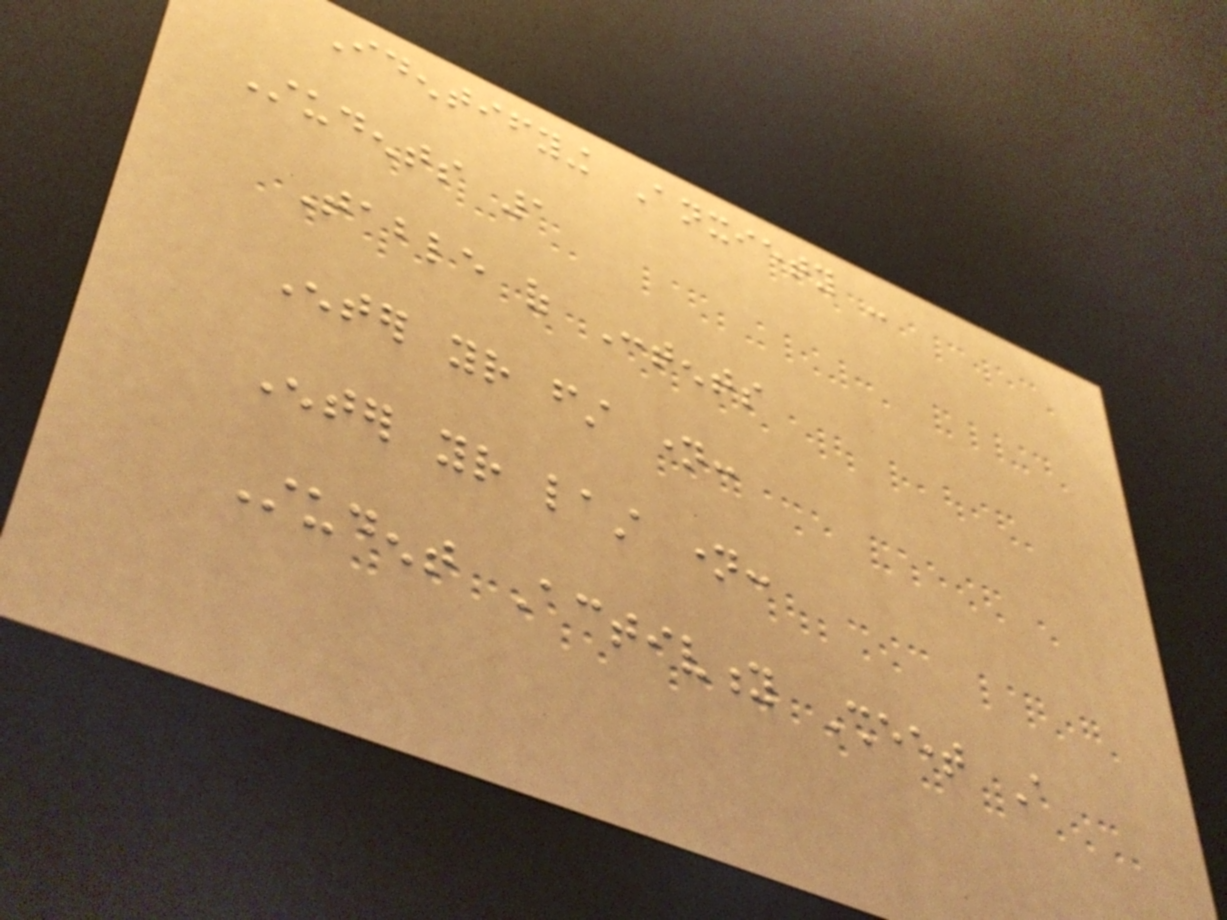Identifying Anxiety -
Students 1
Table of Contents
Enter your first name:
Enter your last name:
Student Activity Sheet A
